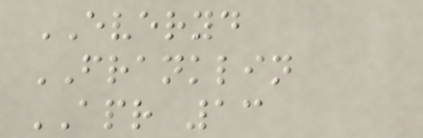EVERYD
FRANKLIN
APR 13
